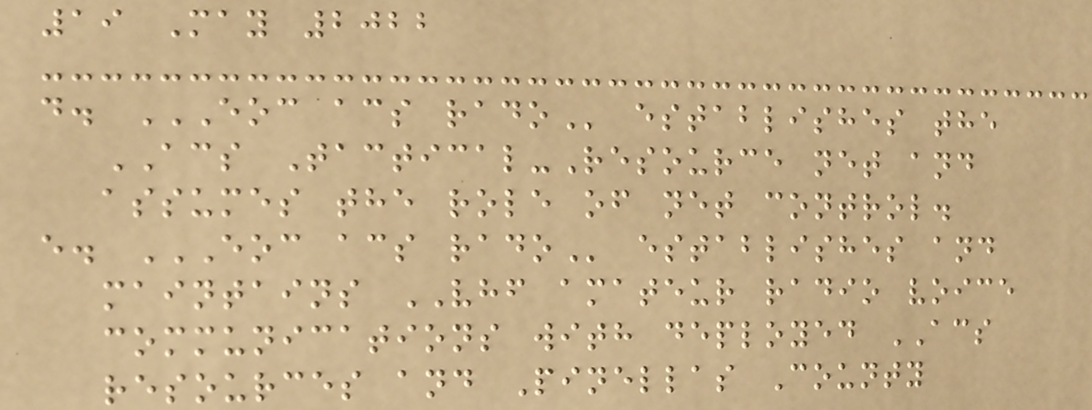19 May 2022
d. EOC ACS RADO establishes the
ACS Tactical-Resource net and
assumes the role of net control.
e. EOC ACS RADO establishes and
maintains VHF amateur radio voice
communications with deployed ACS
resources and Pinellas County
